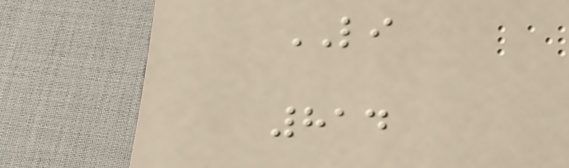LI
814
